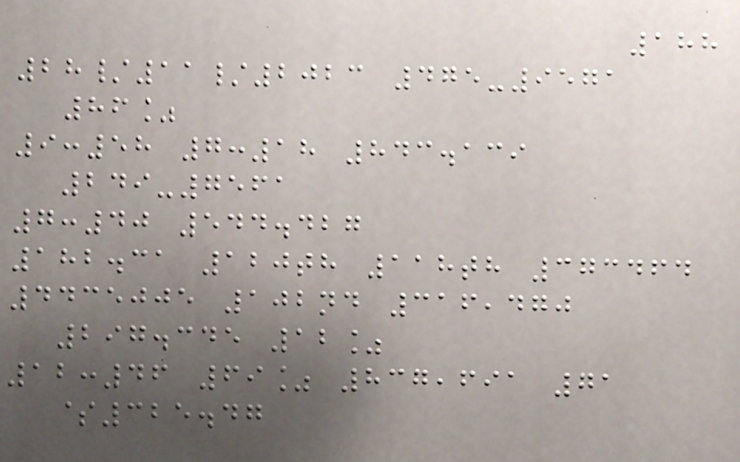188
28/11/2023 475-9571
86%
9:58 7:18 843.139
249-7561
7:40 544.427
182.31 120th 118th 373464
4435005 102nd 316,470
297.345 12%
12:46 69% 837,691 71
$325.47
